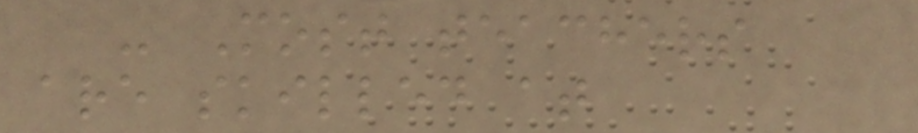- Most teachers
are skilled at
